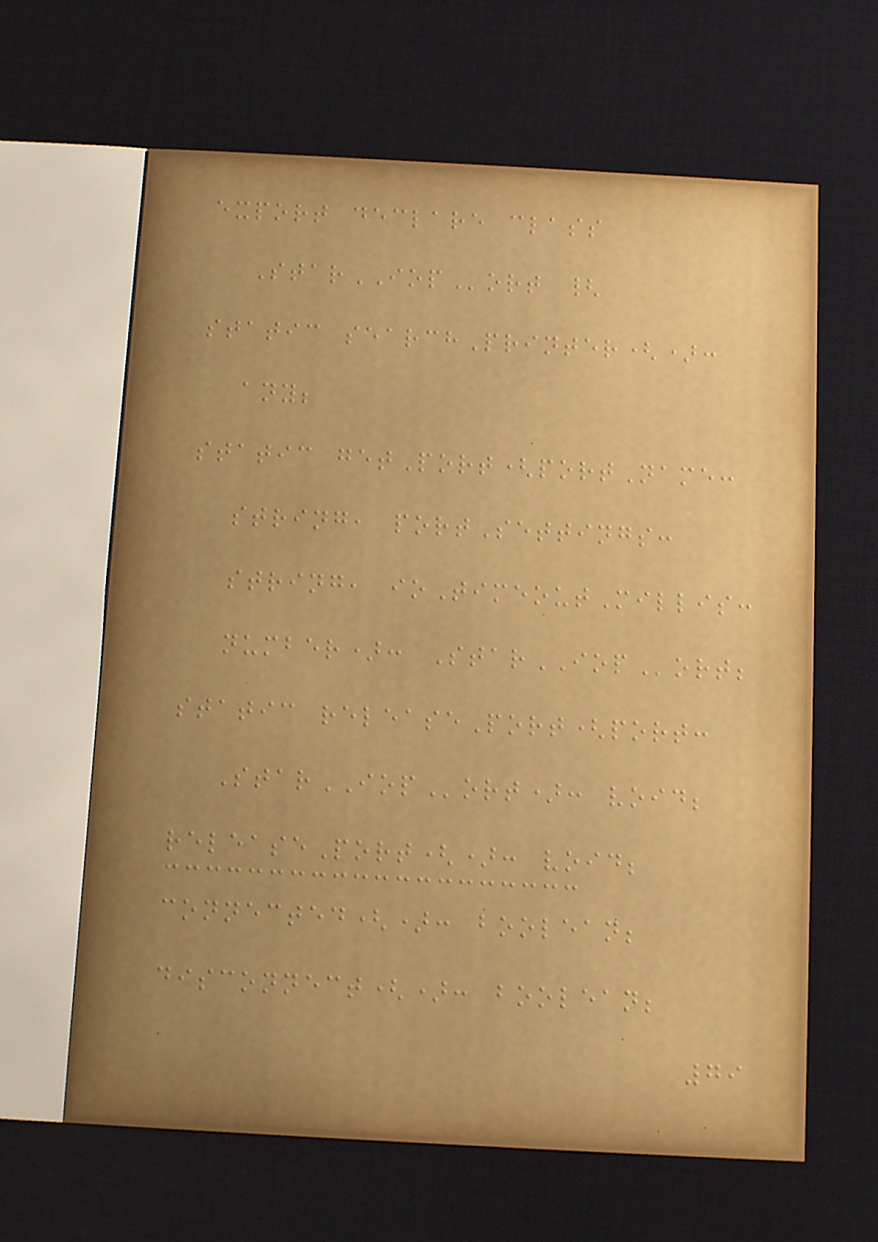export declare class
StarIOPort {
static searchPrinter():
any;
static getPort(portName:
string, portSettings:
string, ioTimeoutMillis:
number): StarIOPort;
static releasePort(port:
StarIOPort): void;
releasePort(): void;
connected(): boolean;
disconnect(): boolean;
79
